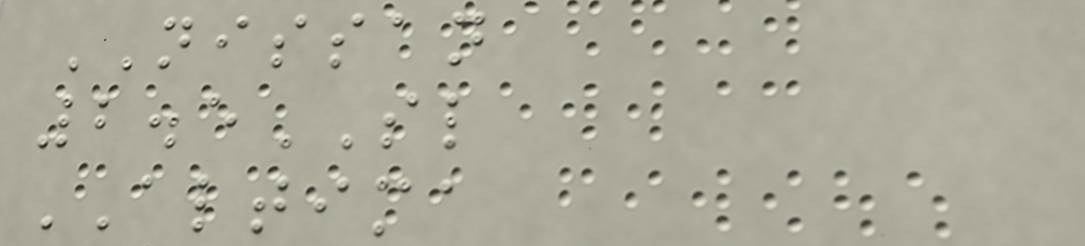NISSAN
2.5SL
ALTIMA
